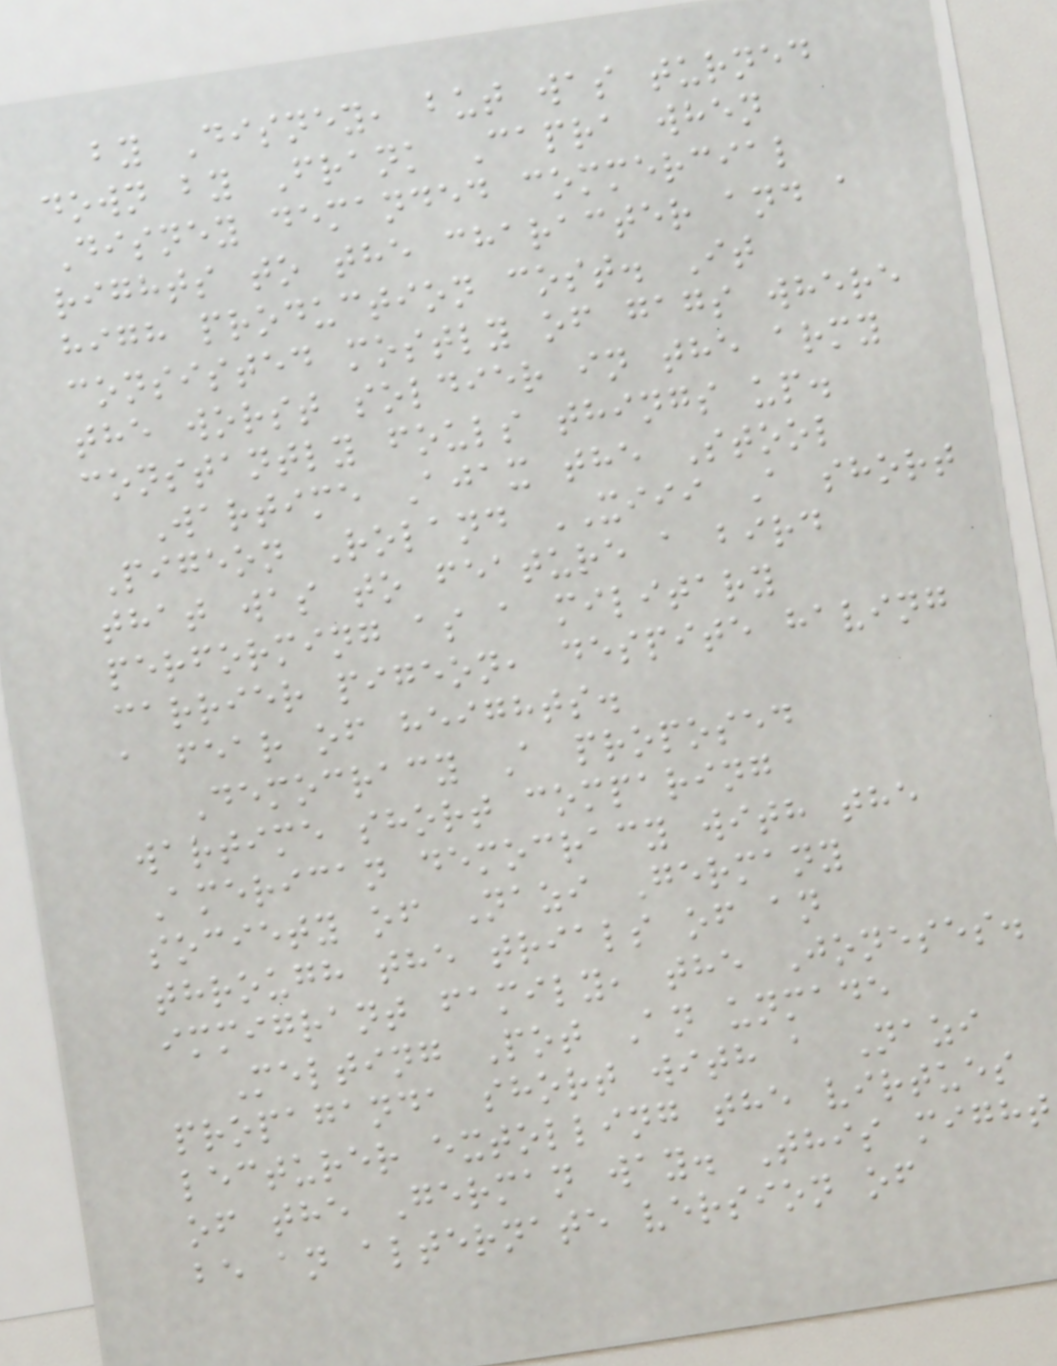by Disney, but was turned
down by Frank Capra when
Disney demanded commercial
rights to the character and a
high production cost. It
consisted mostly of gags where
the worst soldier in the army
constantly fouls things up.
Wartime Ajax the Stool
Pigeon Roland XIII A short
that was to feature a bird
performing as a military
carrier pigeon, despite having
a fear of heights.
Democracy A proposed
wartime short comparing
American democracy with the
society of Nazi Germany
through the trials of an
immigrant family, the Joneses.
Melting Pot An unmade
propaganda short with a Nazi
lecturer extolling the virtues
of the German way. This might
be an alternate version of
